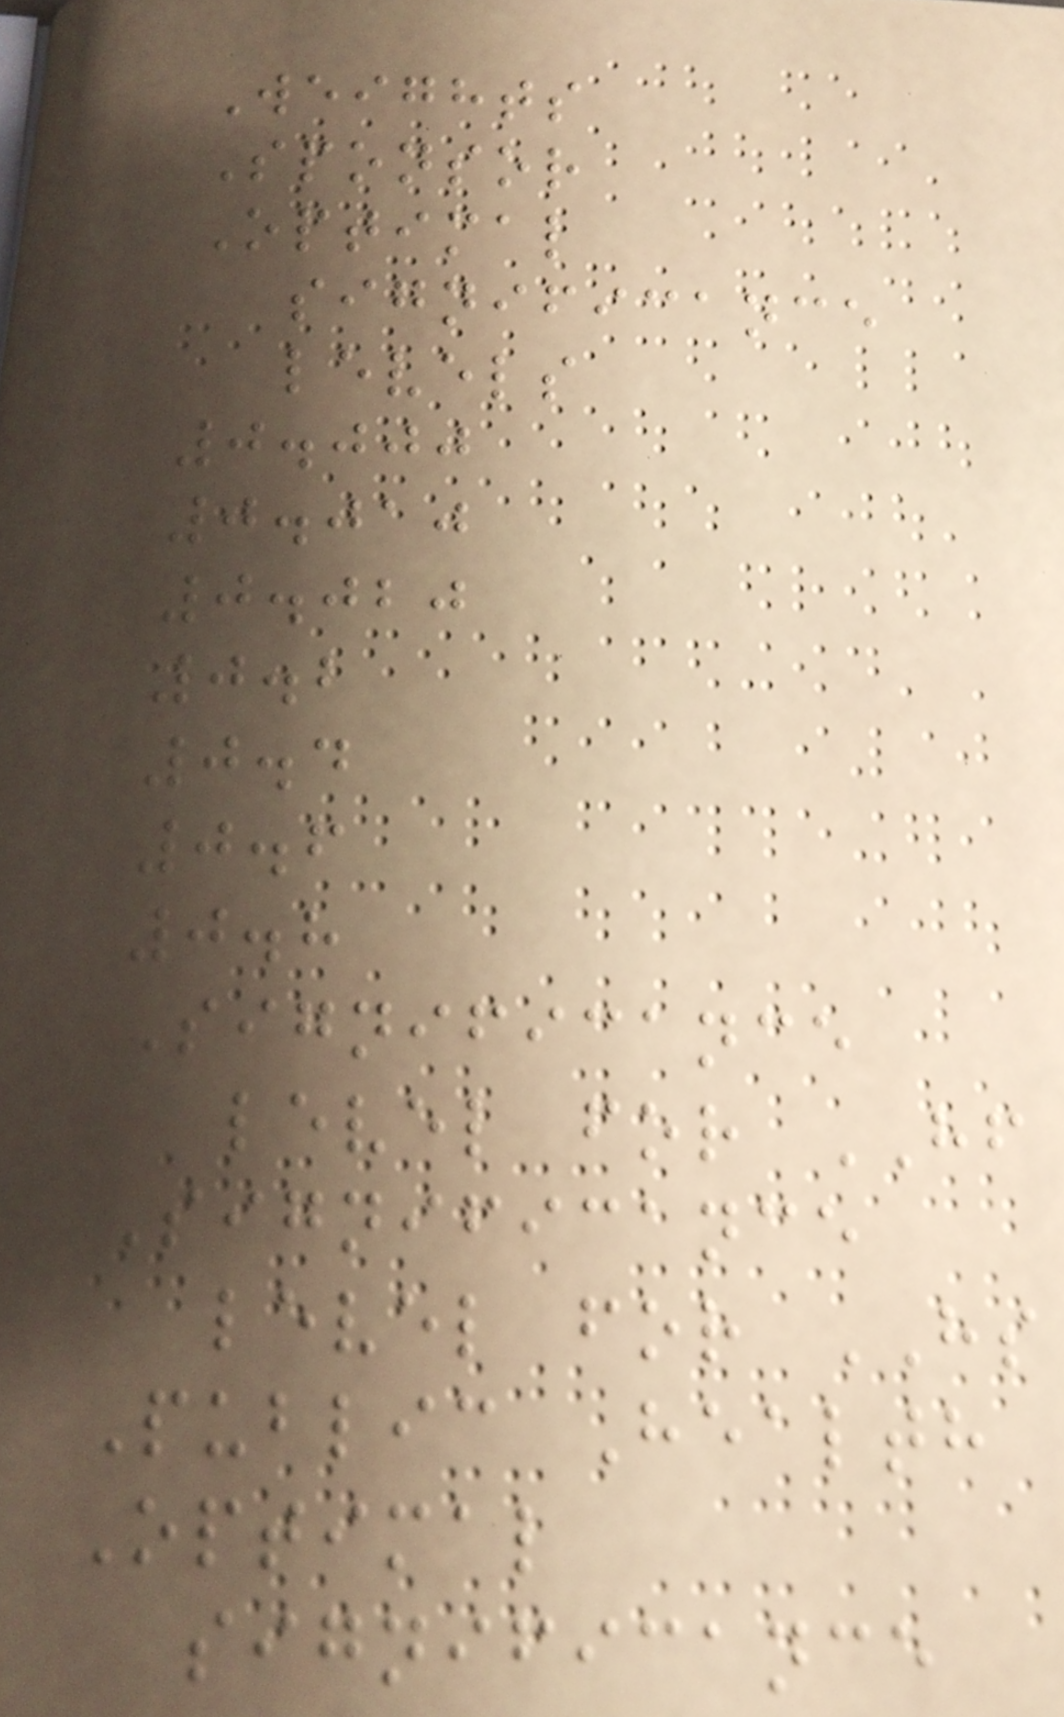Weights
Sponsor
Optimal
significance
levels
0.000
0.010
0.020
0.2
0.4
0.6
0.8
Significance
level for HF
Significance
level for HS
Public Health
Optimal
significance
